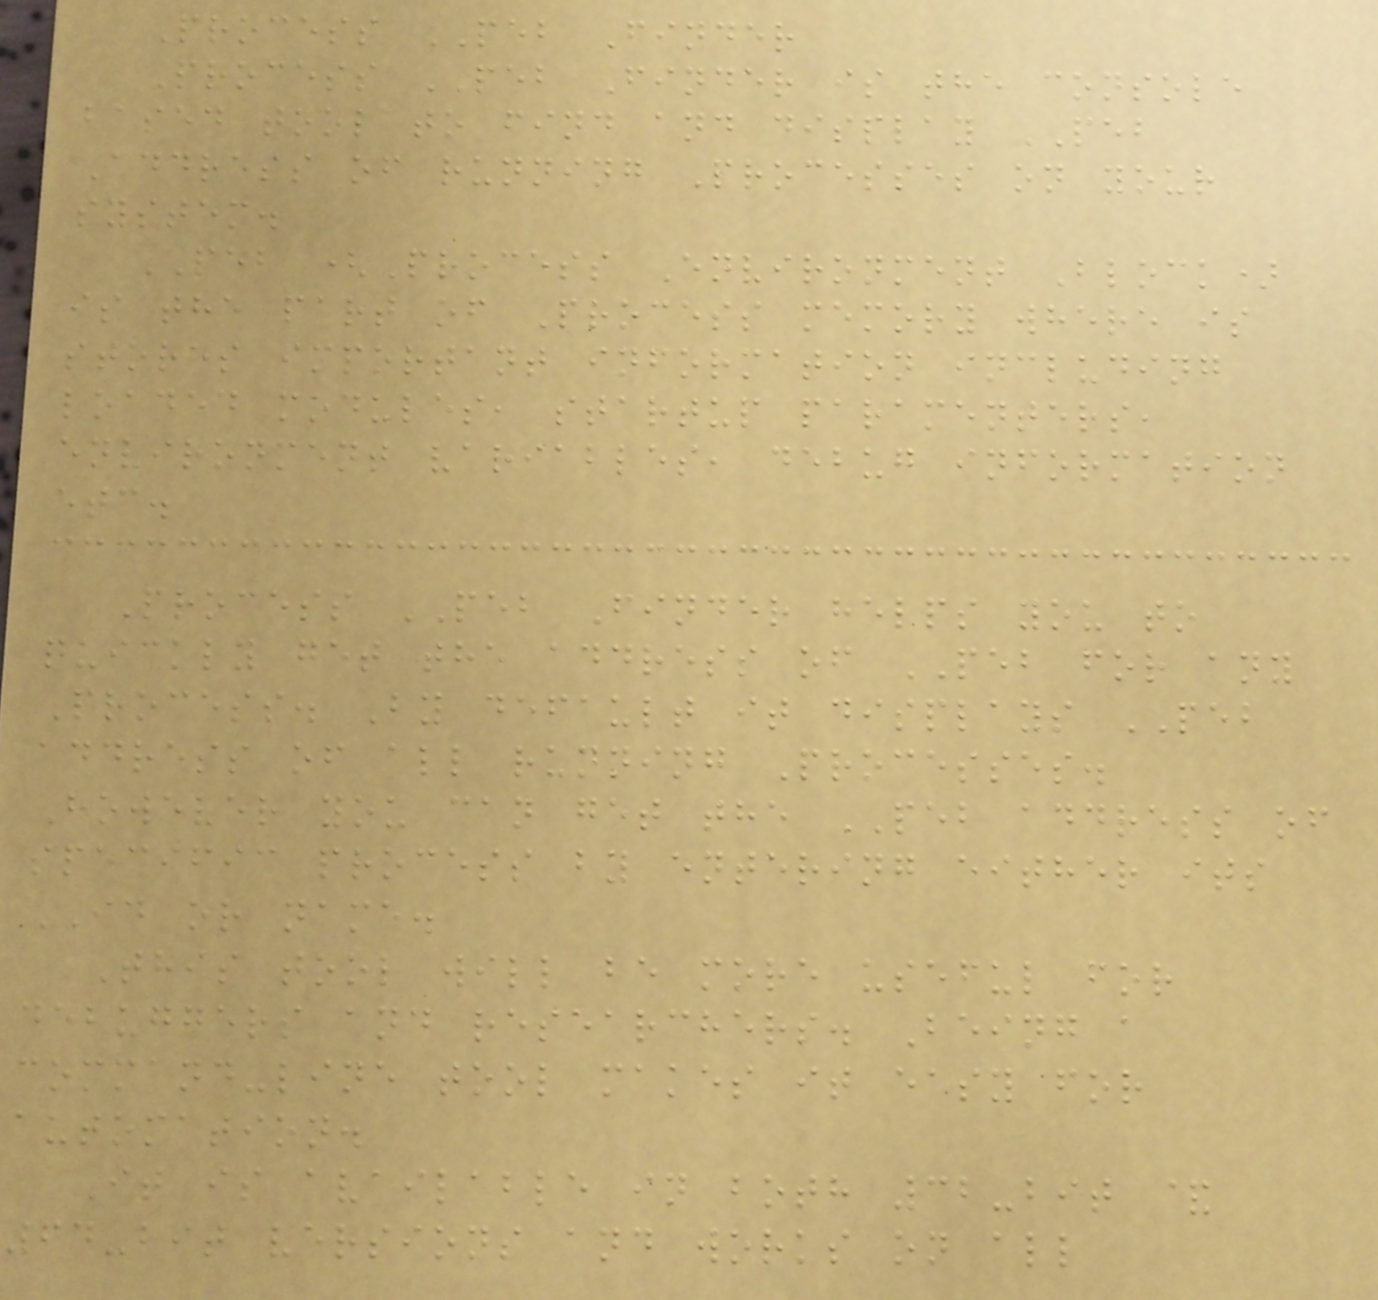Process PEB Finder
Process PEB Finder is the console
based tool to find and display PEB
Address of running Processes on your
system.
PEB (Process Environment Block)
is the part of Process memory where is
stores important information including
loaded modules, startup paramenters,
environment variables, debug information
etc.
Process PEB Finder helps you to
quickly get the address of PEB for any
Process. By default it displays PEB
address of all running Processes.
However you can get the PEB address of
specific process by entering either its
ID or name.
This tool will be more useful for
debuggers and researchers. Being a
command-line tool makes it easy for
automation.
It is available in both 32-bit &
64-bit versions and works on all
